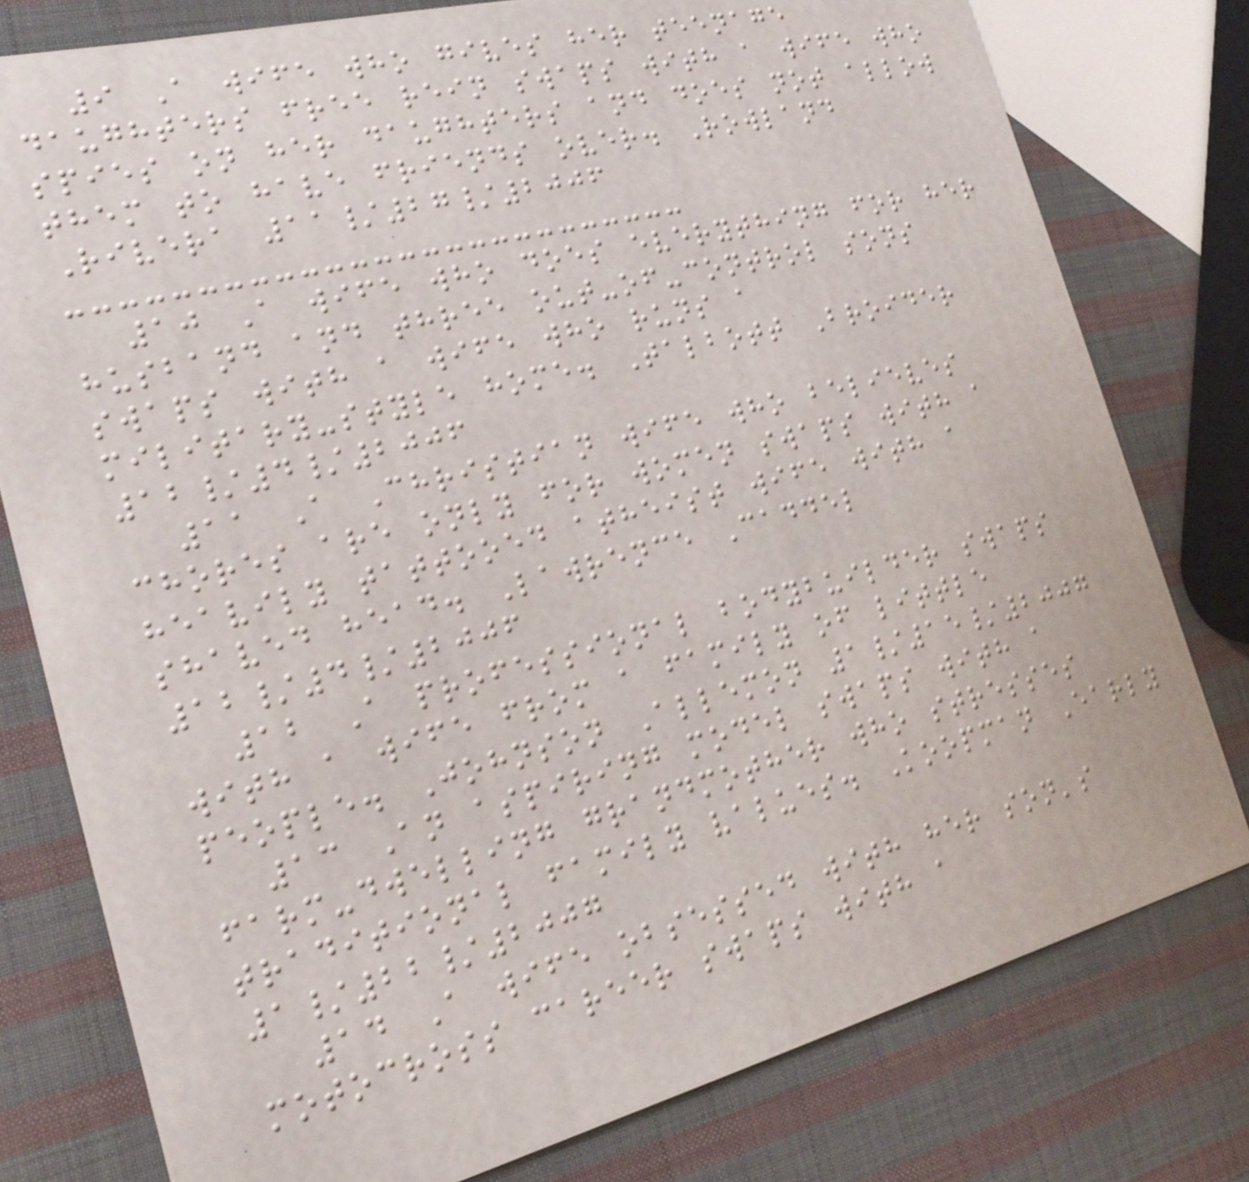9 A wife who gives her teenage
daughters free rein swaps with a wife who
spies on her daughters and does not allow
them to have friends over. Rowland
Rivera 11/27/2006
10 A wife who does everything for her
husband and three out-of-control sons
swaps with a wife who runs a
military-style home. Talbott Broider
12/4/2006
11 A Christian wife who believes
chores are only for women swaps with a
heavily tattooed atheist wife with a
shaved head. Lawrence Caddel
12/4/2006
12 A professional bodybuilder swaps
with a wife from a family of little
people. Johnson Allemon 1/15/2007
13 An aspiring model swaps with a
farm-dwelling grandmother who stresses
traditional family values. Koopman Early
1/22/2007
14 A wife obsessed with her son's
motocross career swaps with a
